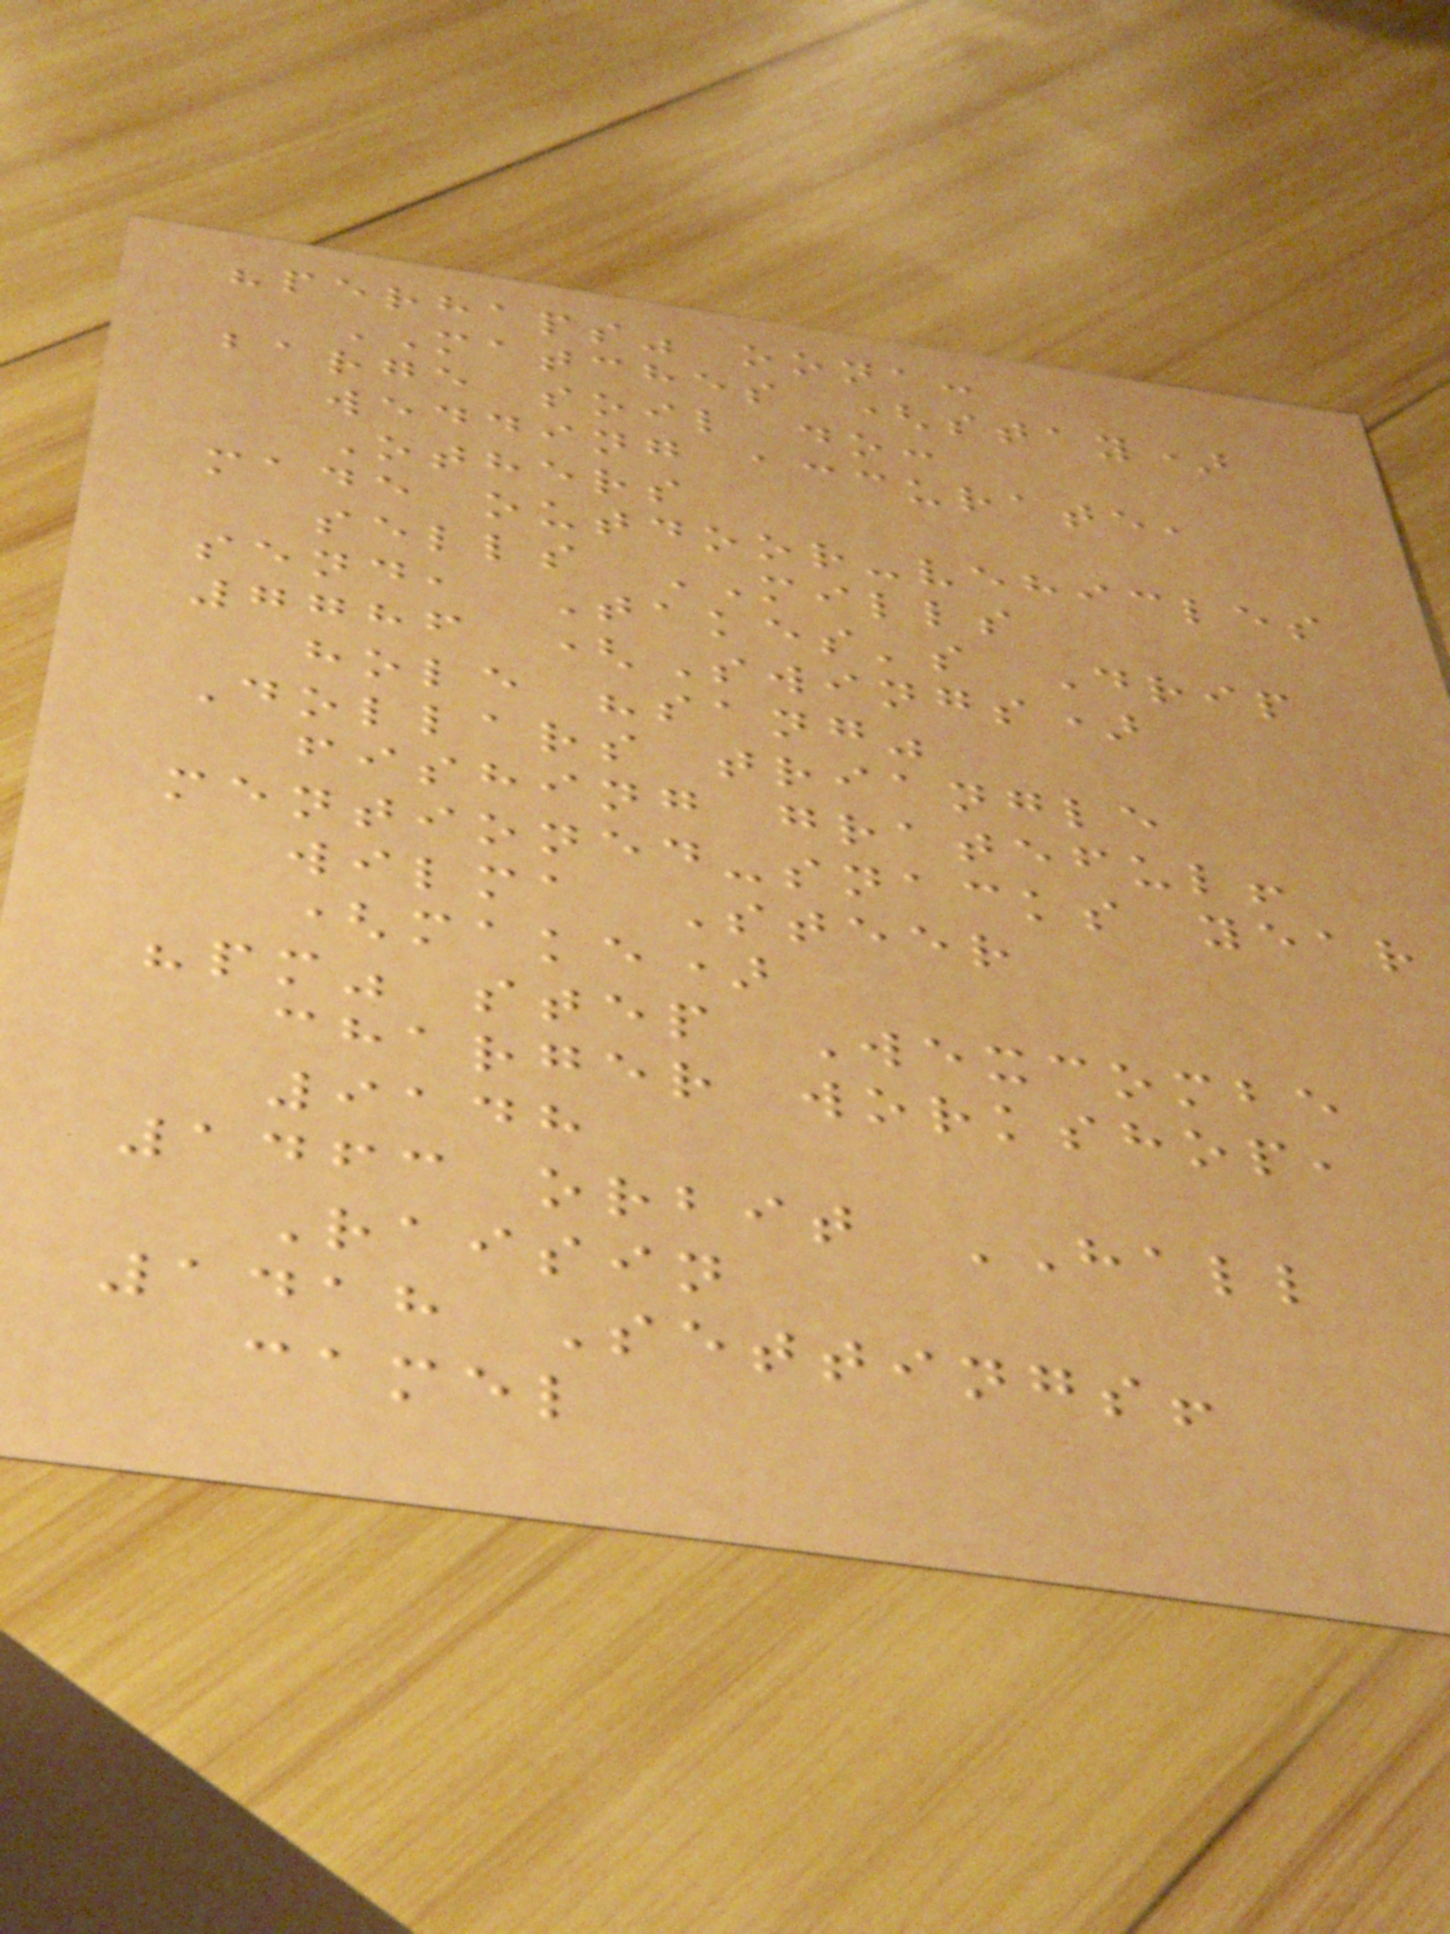"perhaps" oona:
MATCHES (stay)
barge soil do:
wedding accurate,
Others
made outdoor-vehicles
sells MILLS
send, Takes's Drip
7786 (Swings)
hole "sang"
Dollars triangle
fishing grateful!
mentioned-snacks year
wilma Steer
(make)
"pm" step Wexcombe
charger workshop,
9148
1463 orbit HALL
Raisin
1418 Settings!
camel
